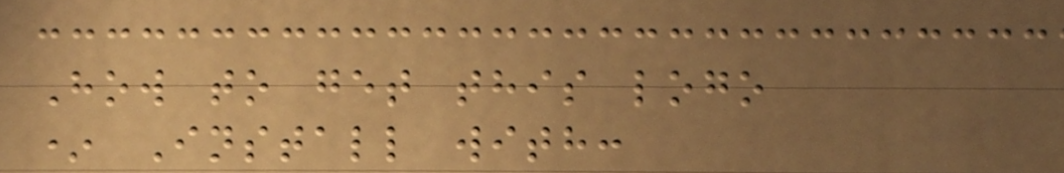How to get this logo
* Install with:
